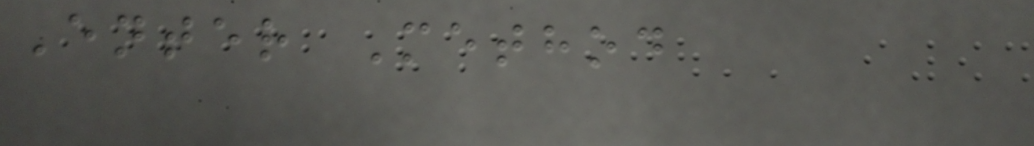Enter Method
